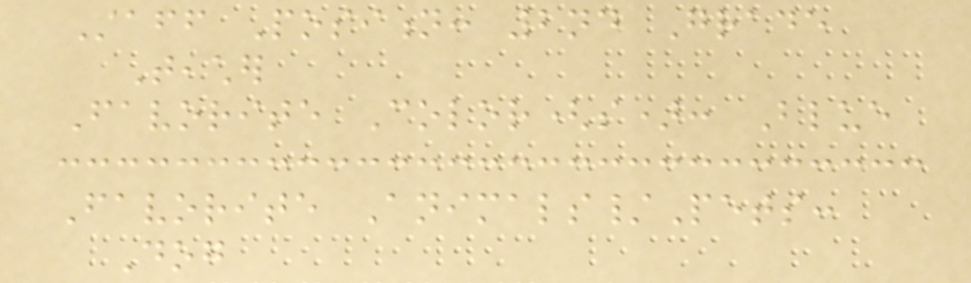Staff Position: 2nd Grade
Teacher
Favorite Color(s): Blue
Favorite Animals/Pets:
Dog
